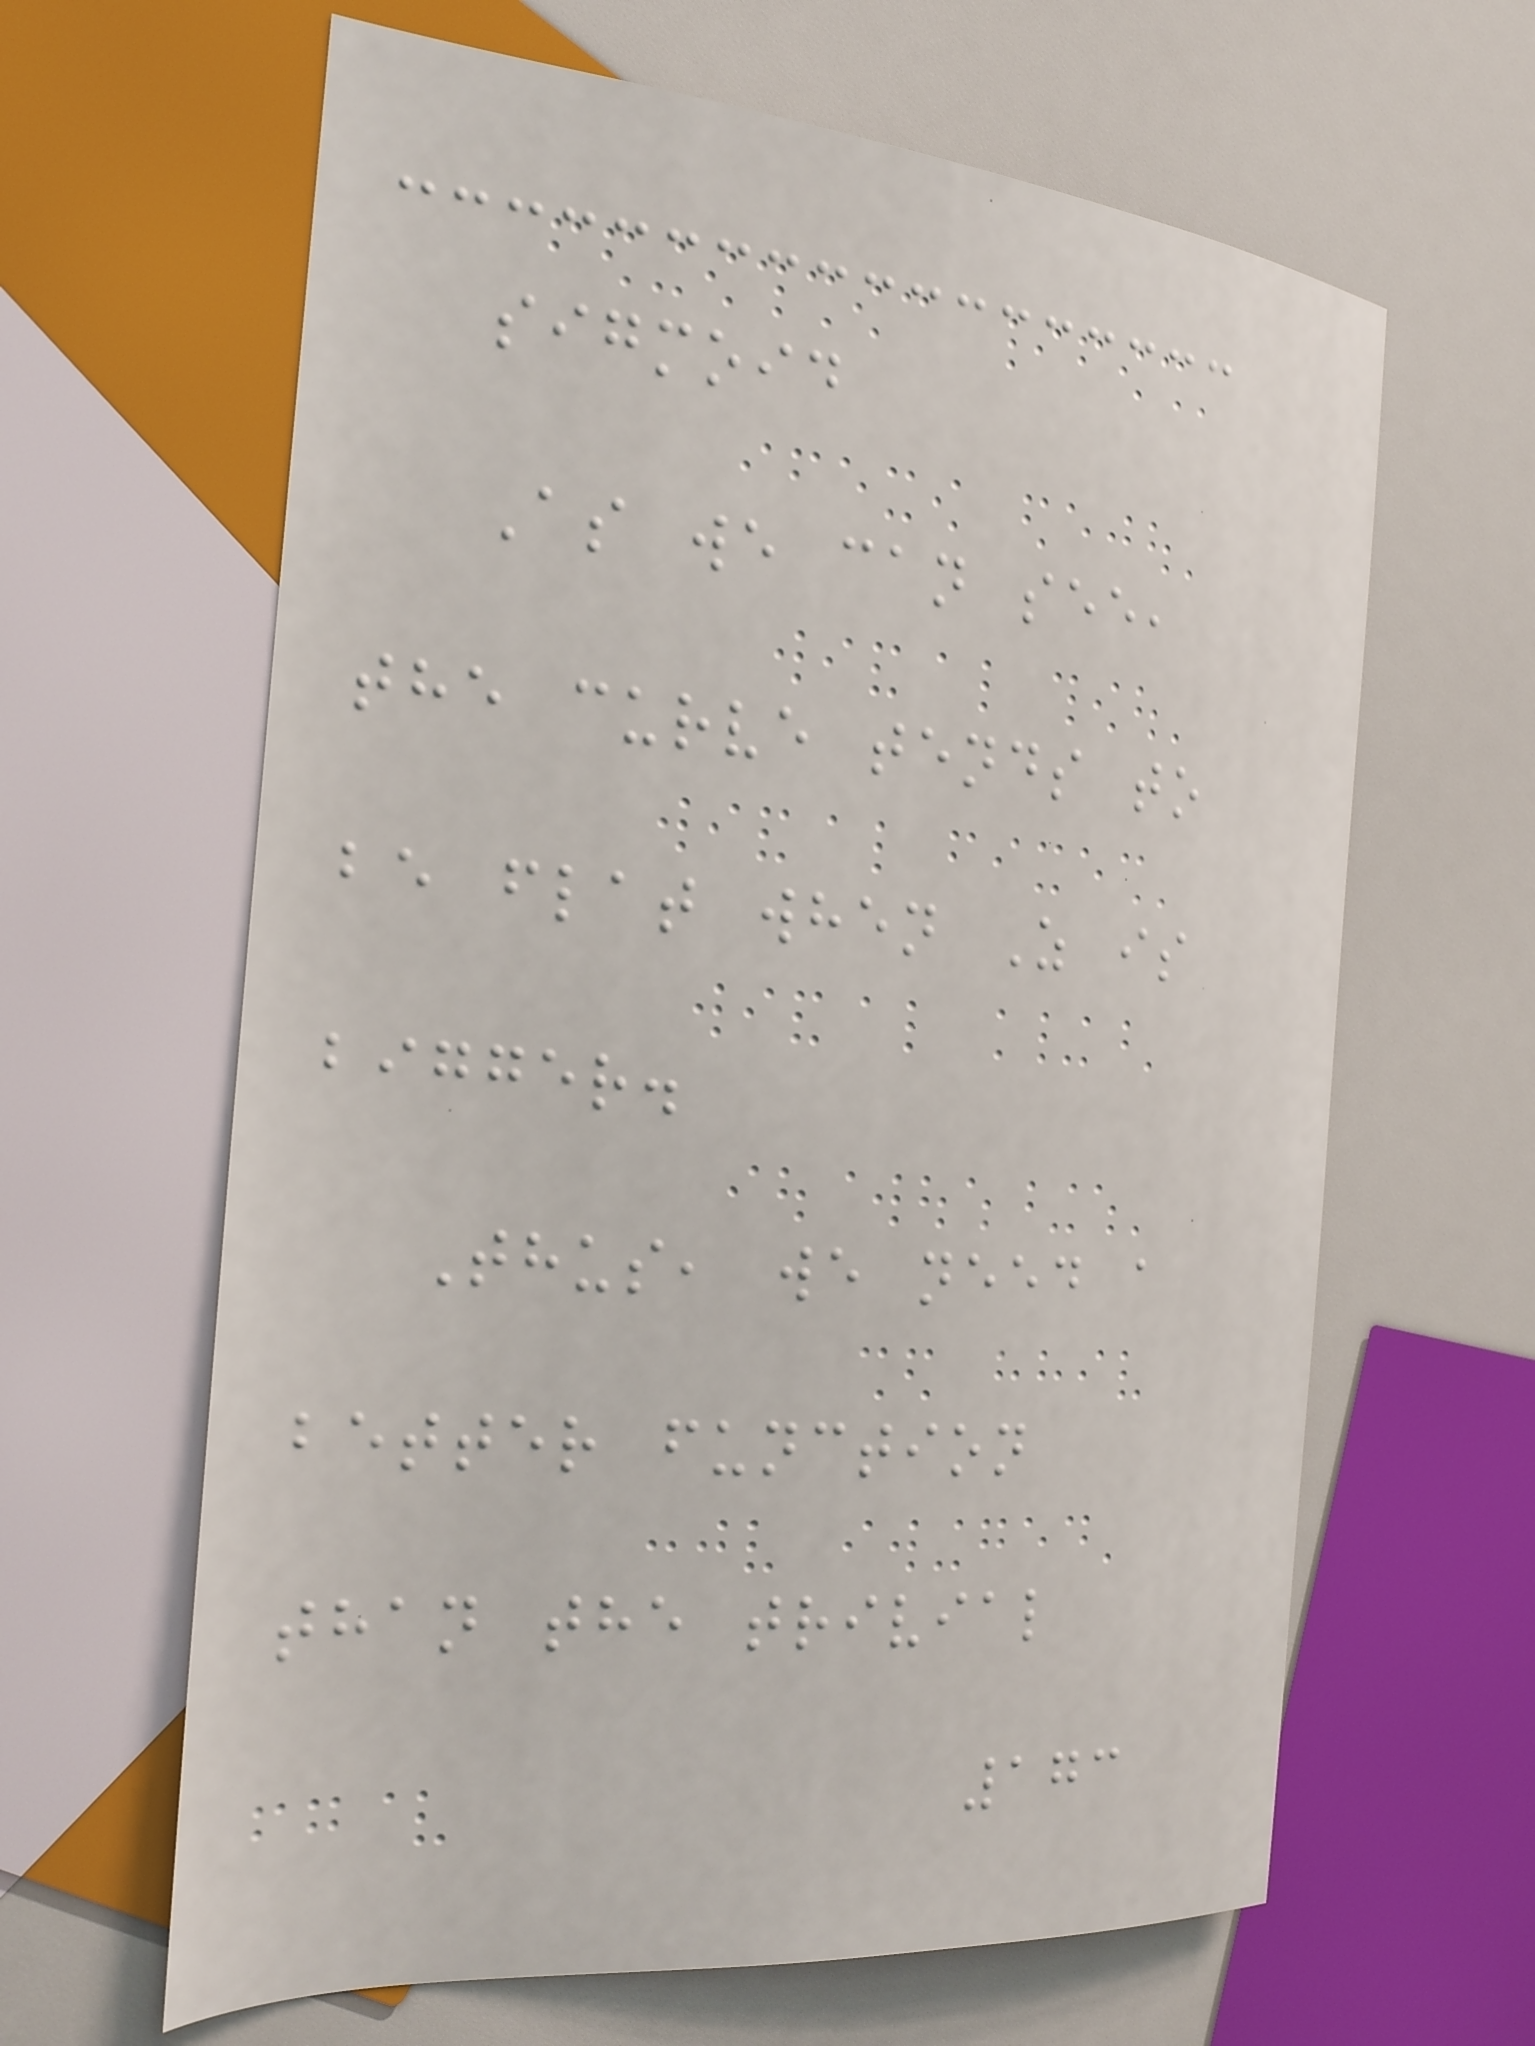sigmoid
As we can see,
the curve tends to
be flat when Z is
bigger.
Thus, we need a
better function
than the trivial
173
